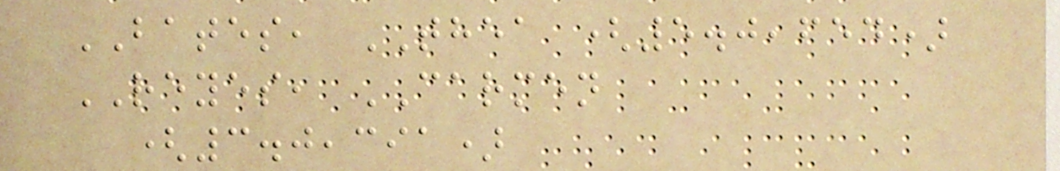BATES, THEA (5.0,654)
REYES, CARMEN
(3.0,391)
